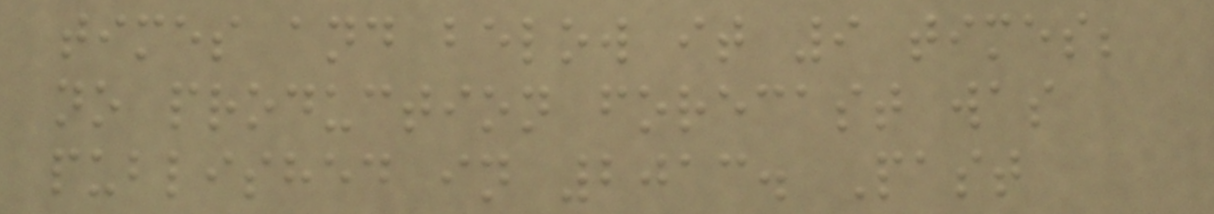times and below it 9 times;
no production forecast was
published in 2013. Past
